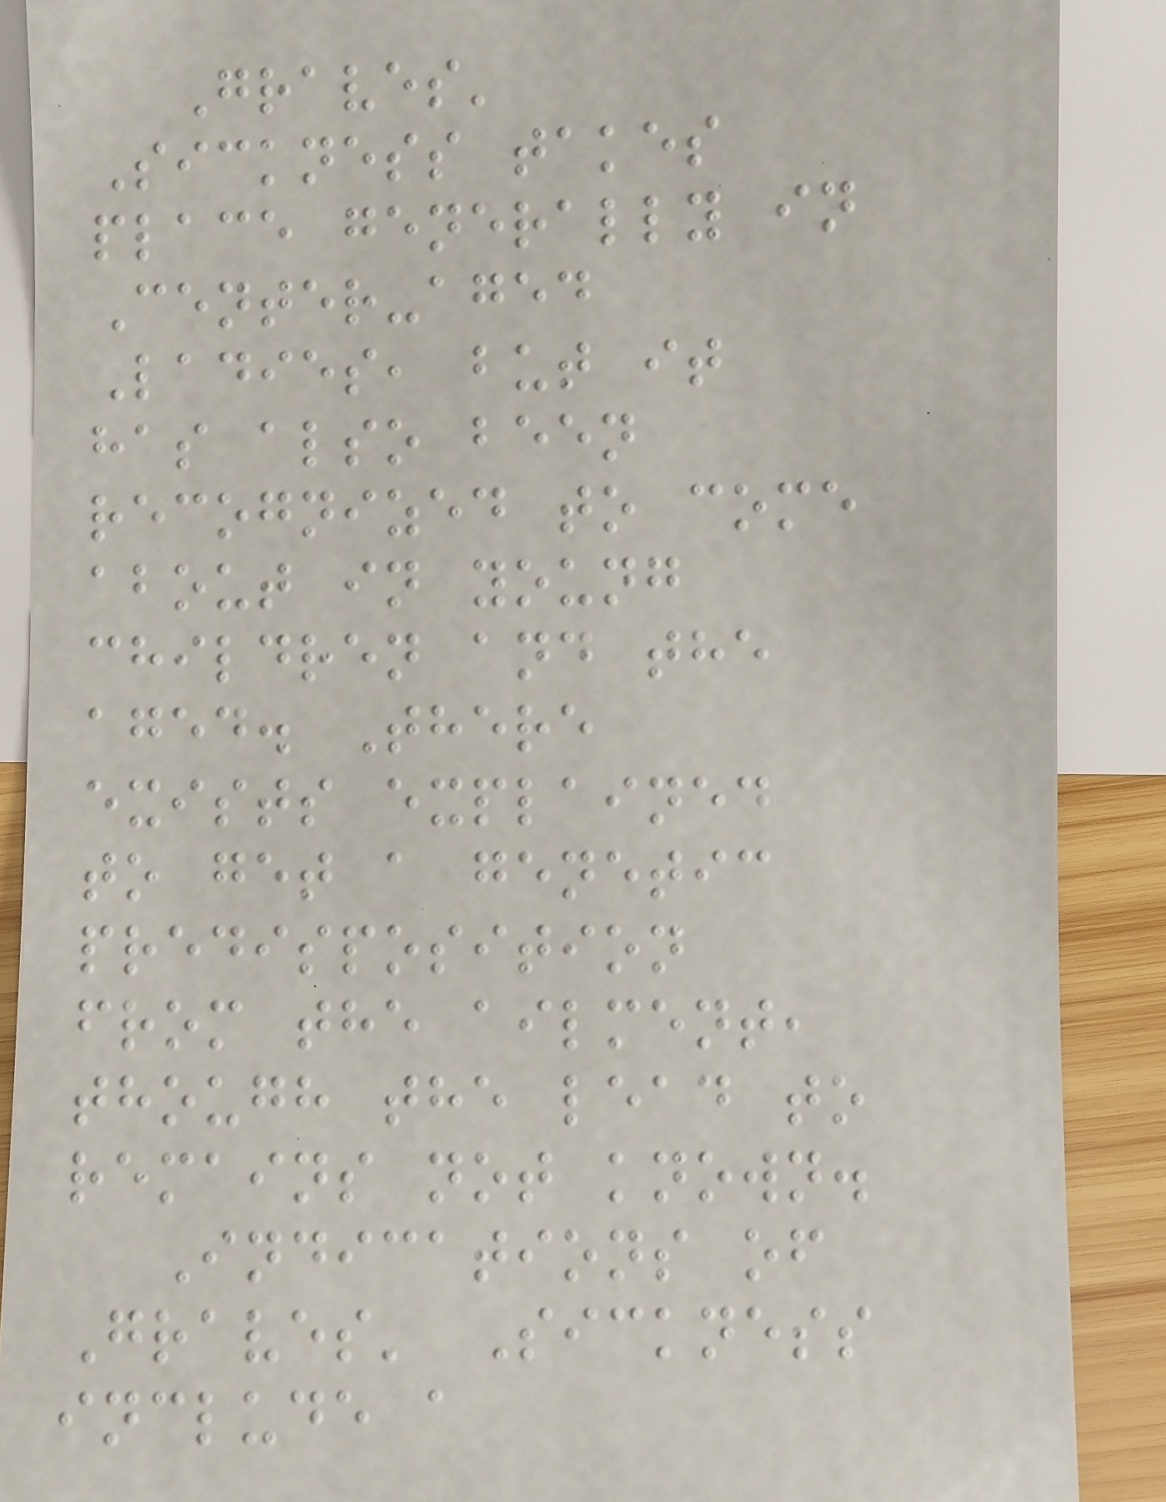Graves'
Sickness takes
place generally in
Center-aged
Ladies, but it
has also been
recognized to come
about in young
children and the
aged. There
exists explained
to get a genetic
predisposition
from the ailment,
though the lead to
remains not known.
Indications of
Graves' Sickness
include a
